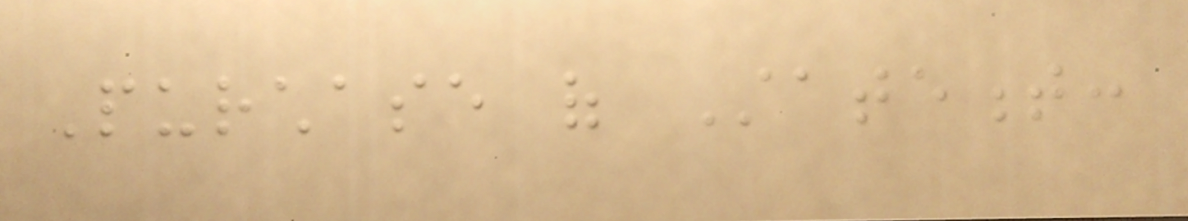Purchase of Statement:
